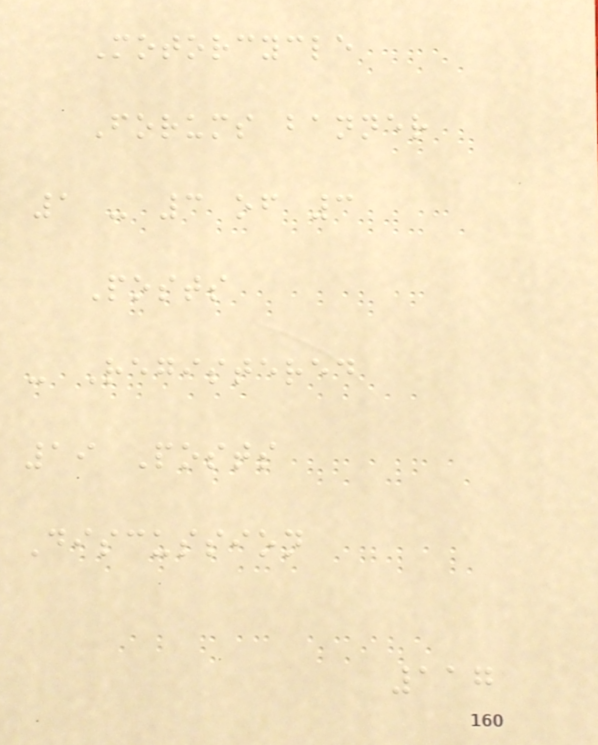Motorcycle
Forums banner
1 - 3 of 3
Posts
- Registered
19 Posts
Discussion
117
